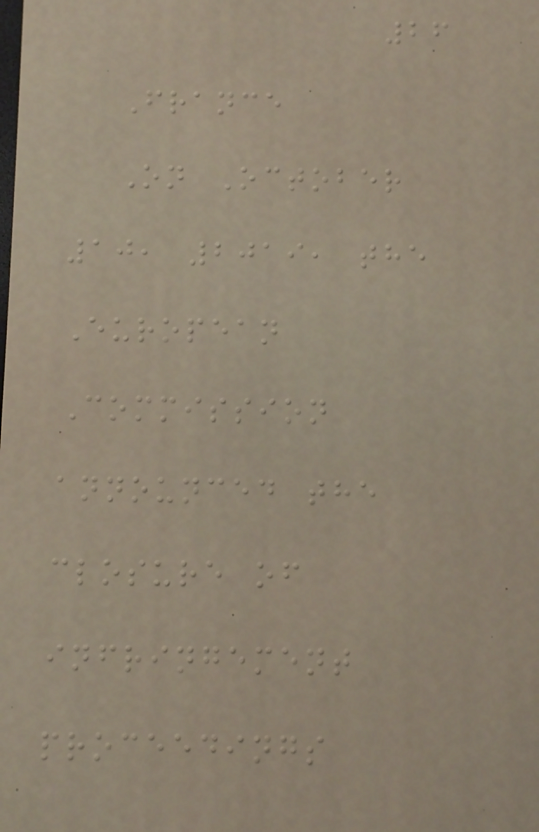26
France
On October
10, 2019, the
European
Commission
announced the
closure of
infringement
proceedings
